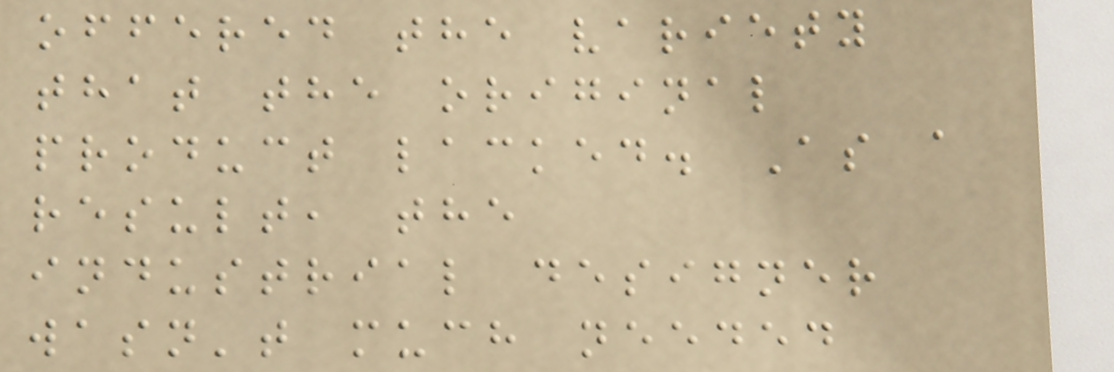offered the variety
that the original
product lacked. As a
result, the
industrial designer
wasn't much needed
